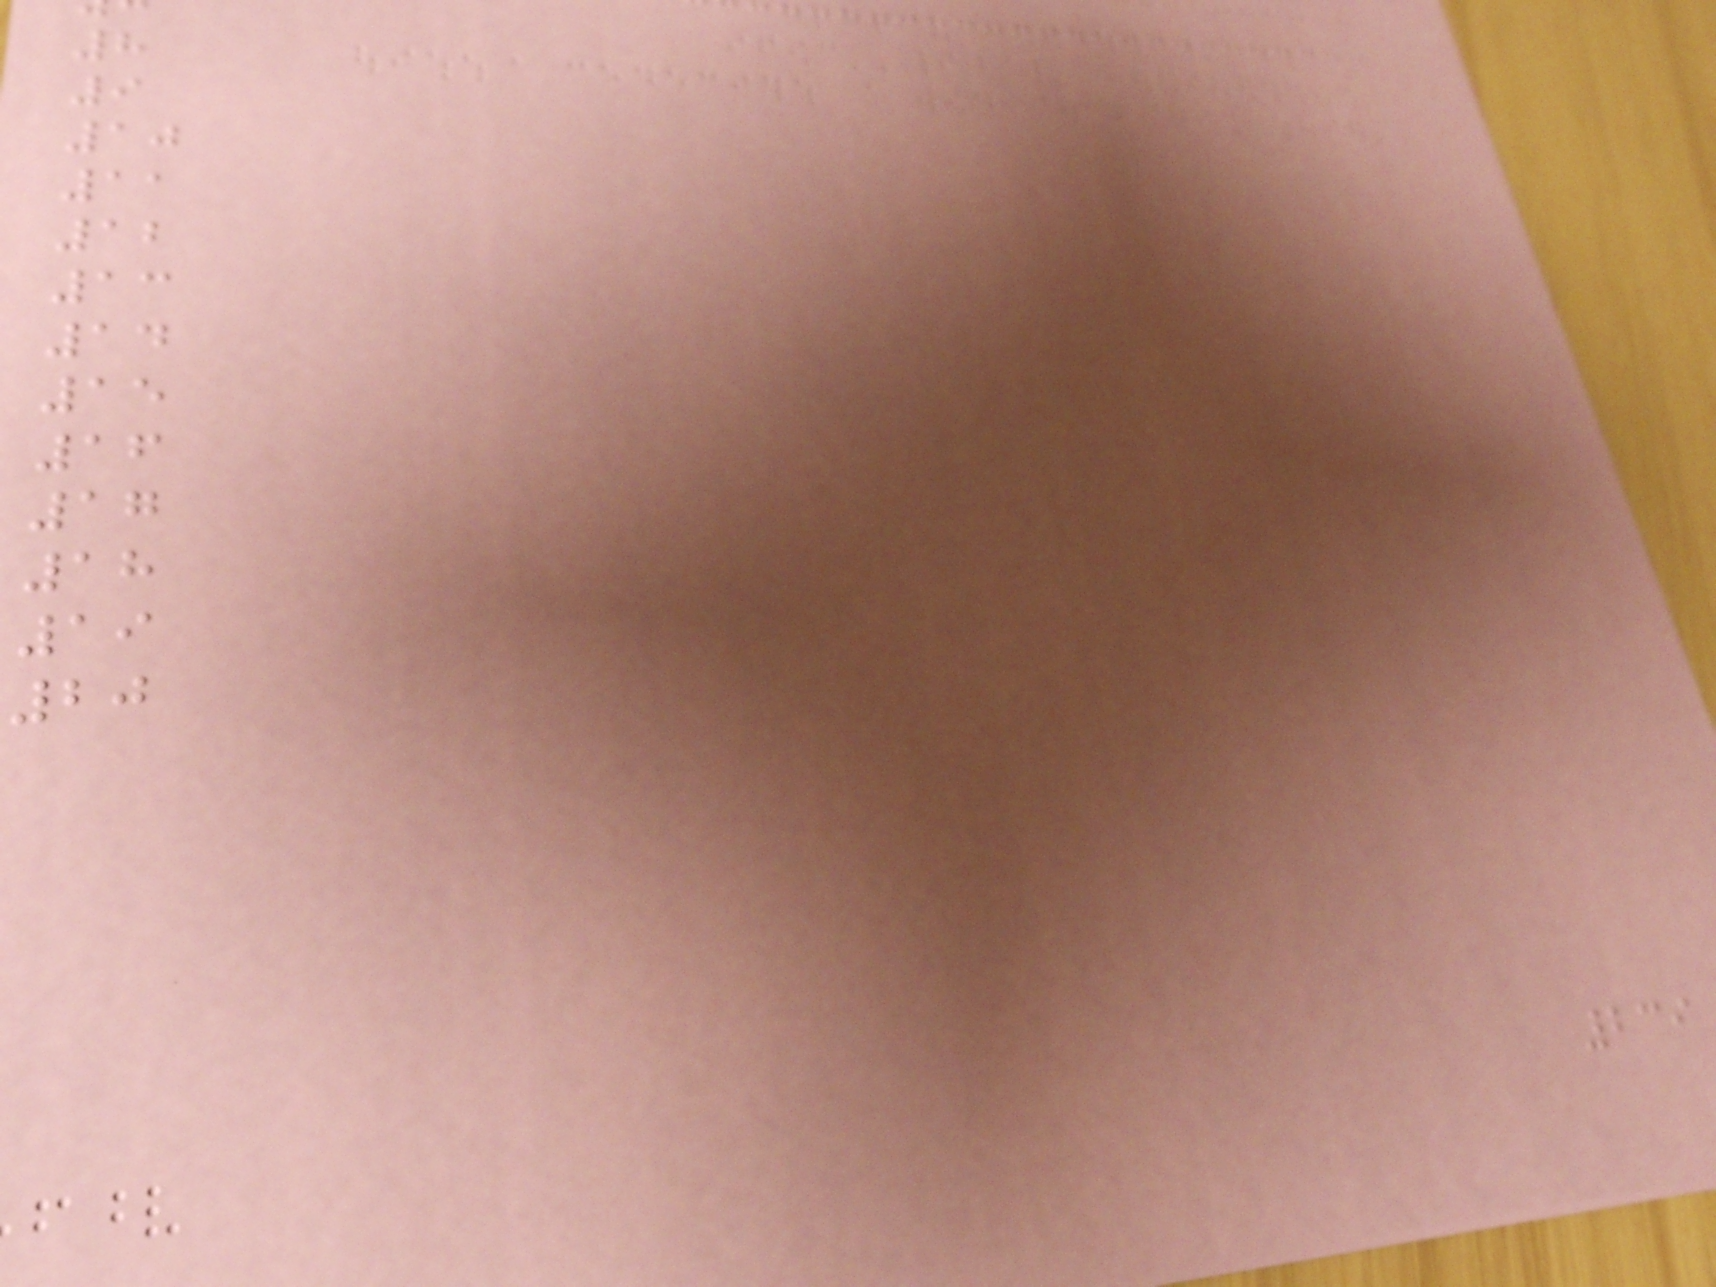8
9
10
11
12
13
14
15
16
17
18
19
20
239
